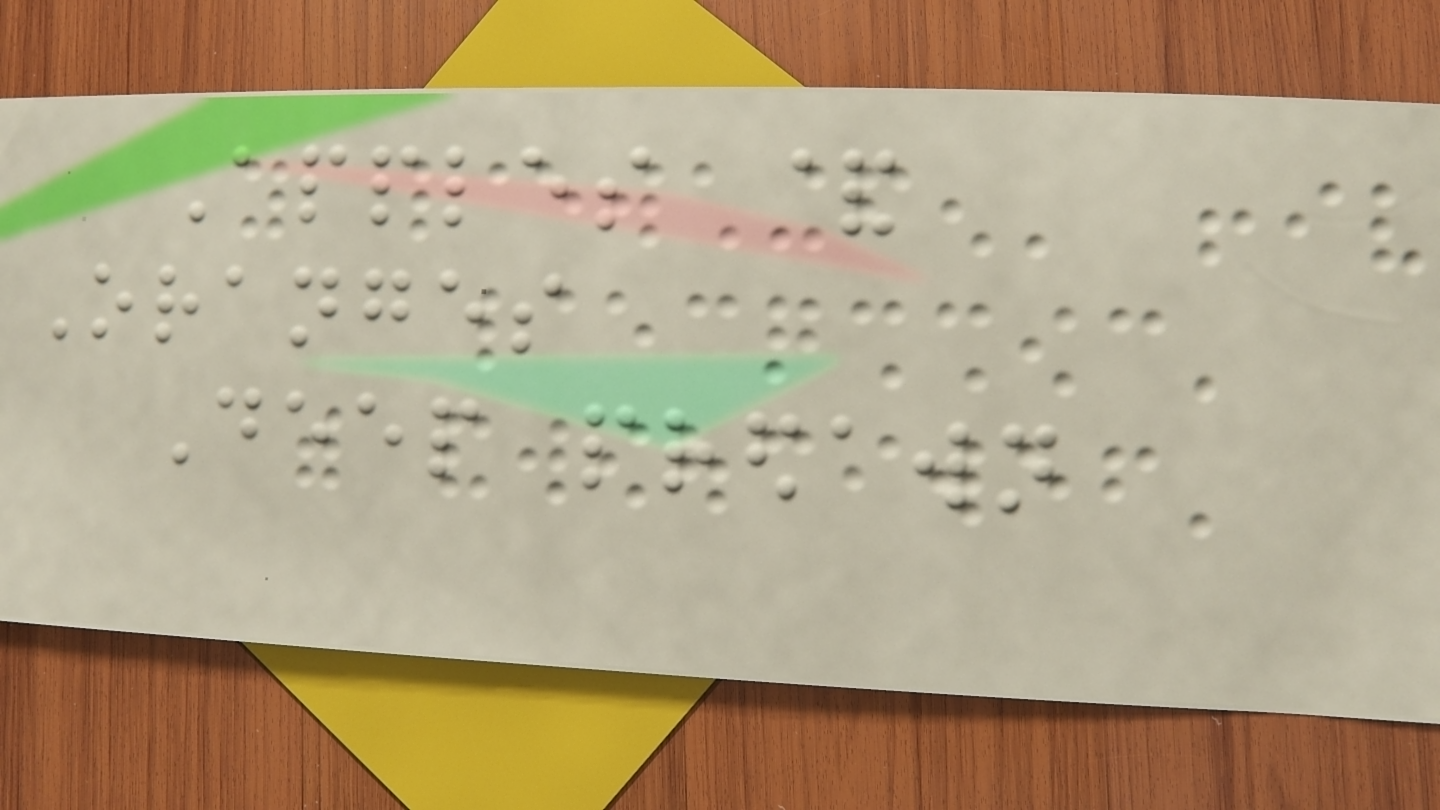Apples &
Oranges
Deep predawn
